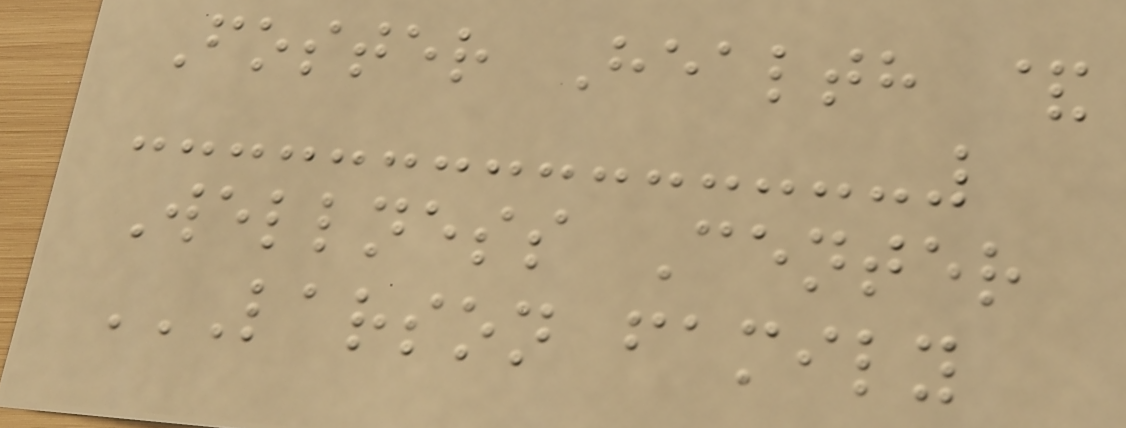Foster Health &
Wellness Center
LARSON FAMILY
